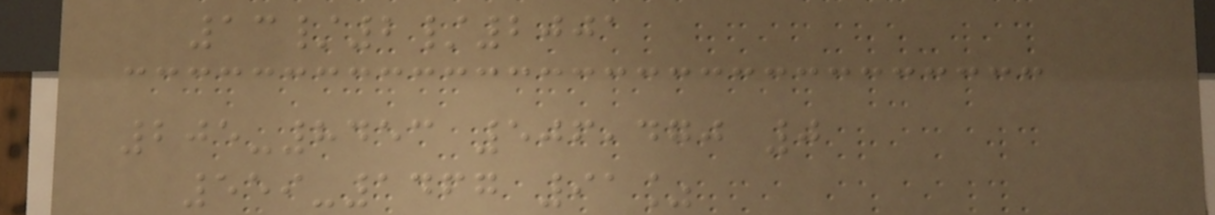13/2/2001
205-8453 506,470 0
559-1467 91%
